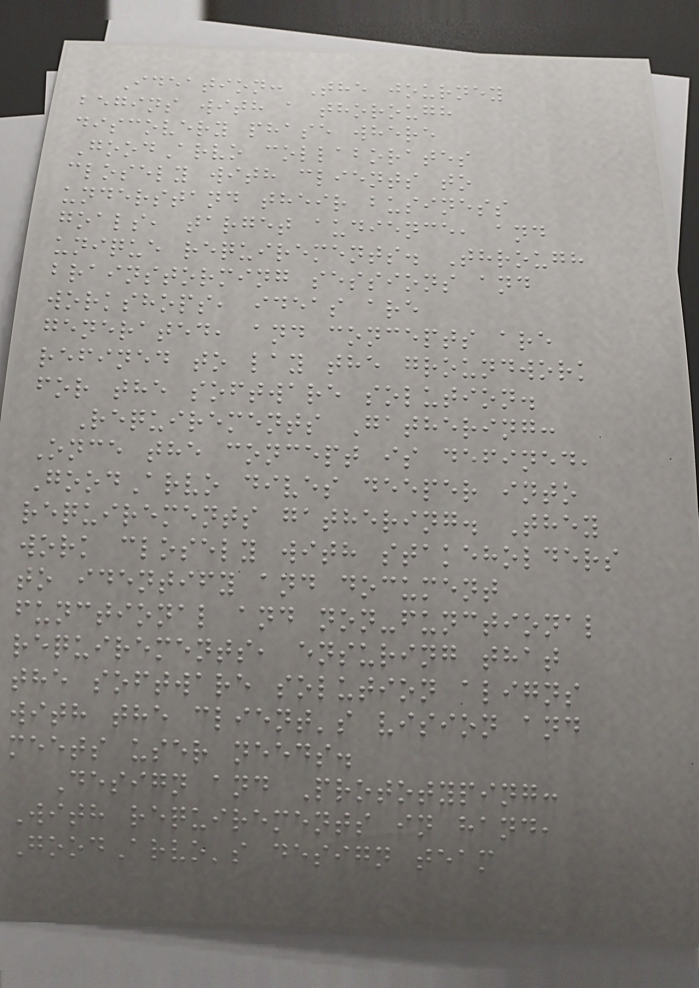Ideation: The journey
begins with a thorough
discovery phase where
GoodArvo collaborates
closely with clients to
understand their business
goals, target audience, and
unique requirements. Through
brainstorming sessions and
workshops, ideas are
generated, and concepts are
refined to lay the groundwork
for the software solution.
Requirements Gathering:
Once the concept is defined,
GoodArvo dives deeper into
requirements gathering. They
work closely with stakeholders
to identify and document
functional and non-functional
requirements, ensuring that
the software solution aligns
with the client's vision and
meets user needs.
Design and Prototyping:
With requirements in hand,
GoodArvo's design team
